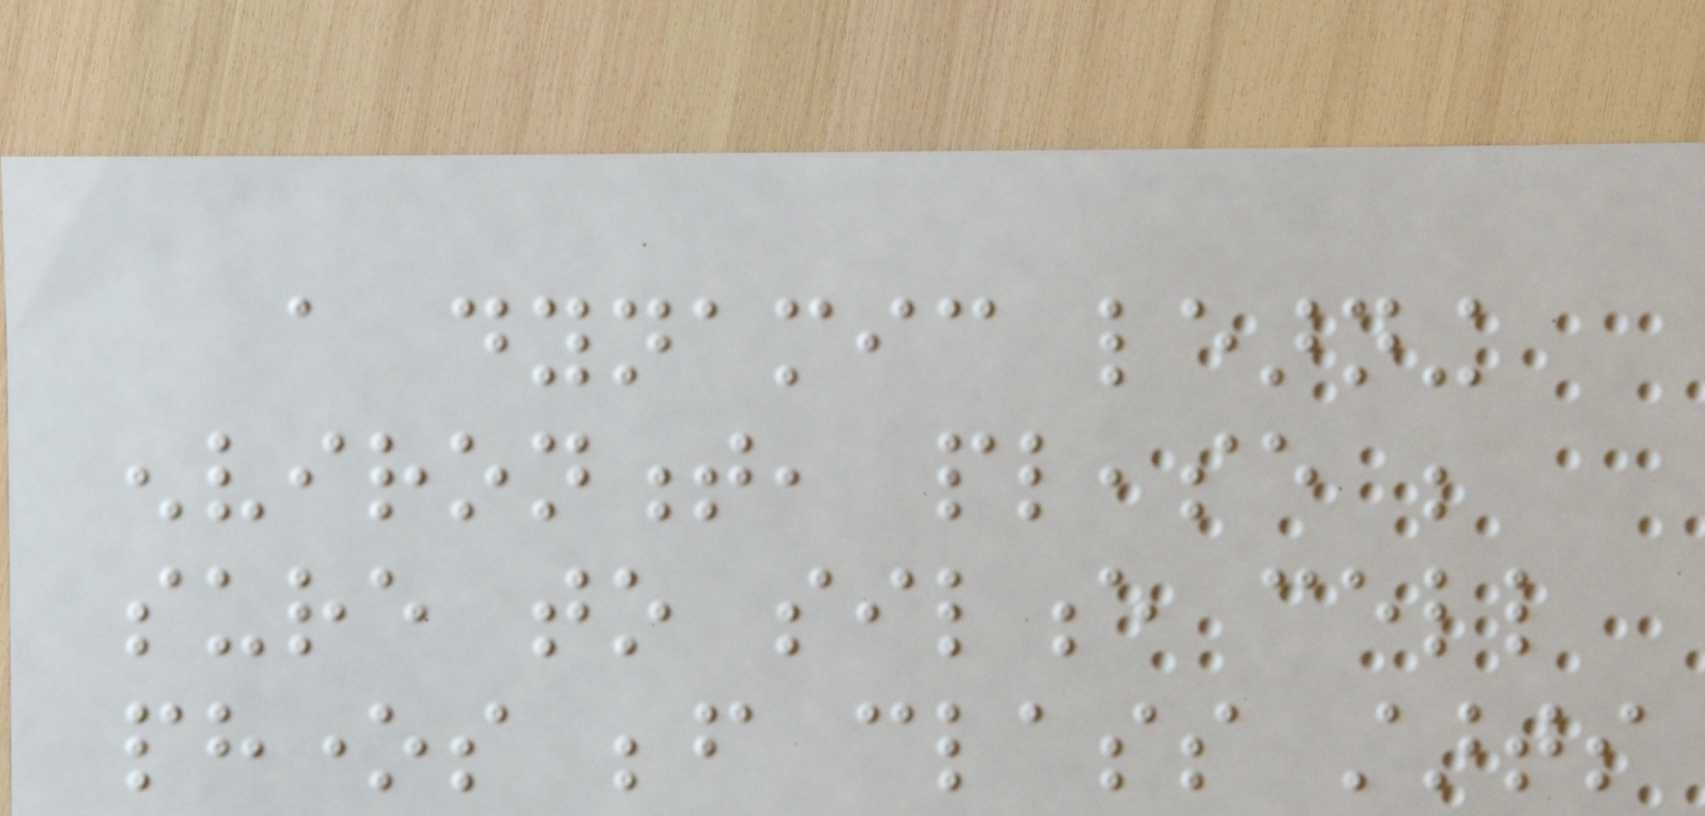a dynamic learning
environment, please be
sure to silence cell
phones before class starts
